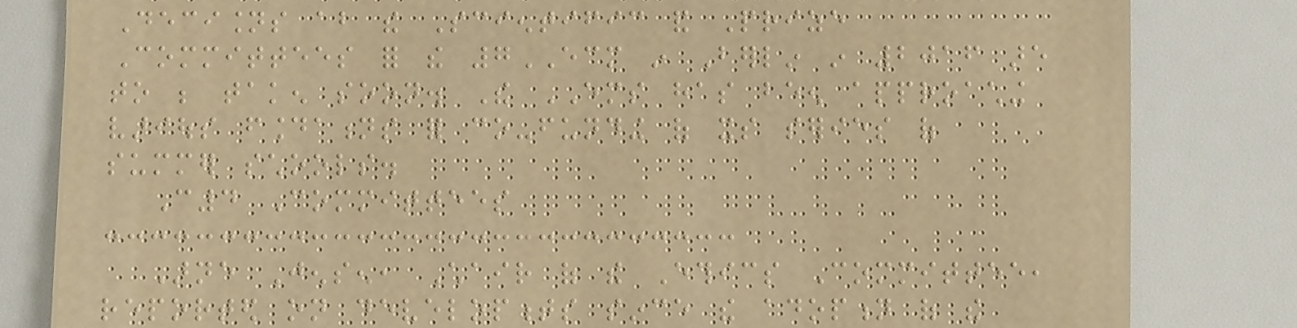Decisions about the Scientific and Prize
Committees for the 7ECM in Berlin in 2016 are
to be taken soon. The EMS has been approaching
various foundations for co-funding of its series of
summer schools.
C4 Committees
Arne Jensen, Chair of the Ethics Committee,
reported on developments since the adoption of the
